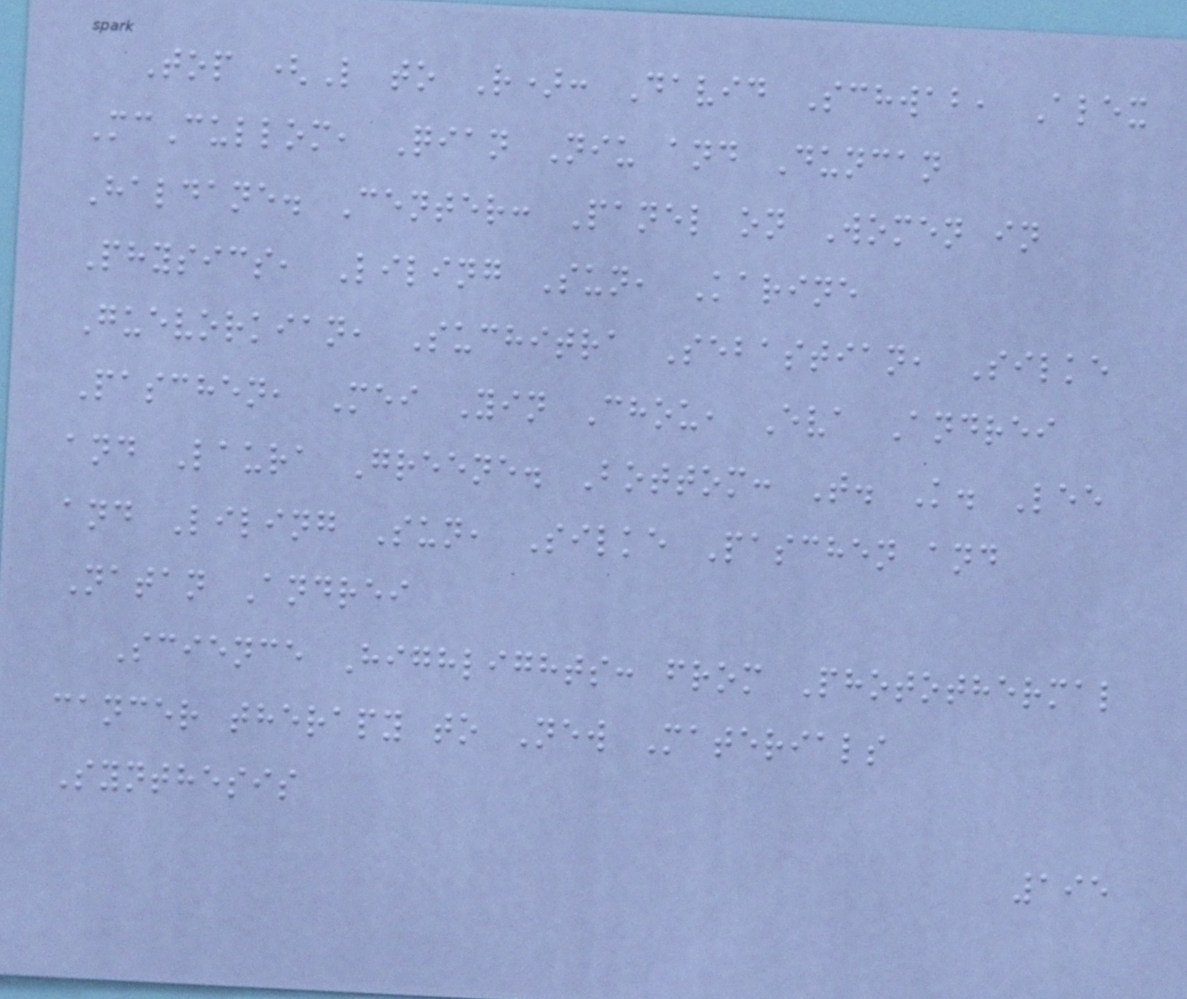Top (L to R): David Schwab, Alex
McCullom, Qian Niu and Duncan
Haldane. Center: Panel on Women in
Physics, Liling Sun, Karine
Guevorkian, Suchitra Sebastian, Silke
Paschen, Mei Yin Chou, Eva Andrei
and Laura Greene. Bottom: T. K. Lee
and Liling Sun, Silke Paschen and
Natan Andrei
Science Highlights: from Photothermal
cancer therapy to New Materials
Synthesis
195
